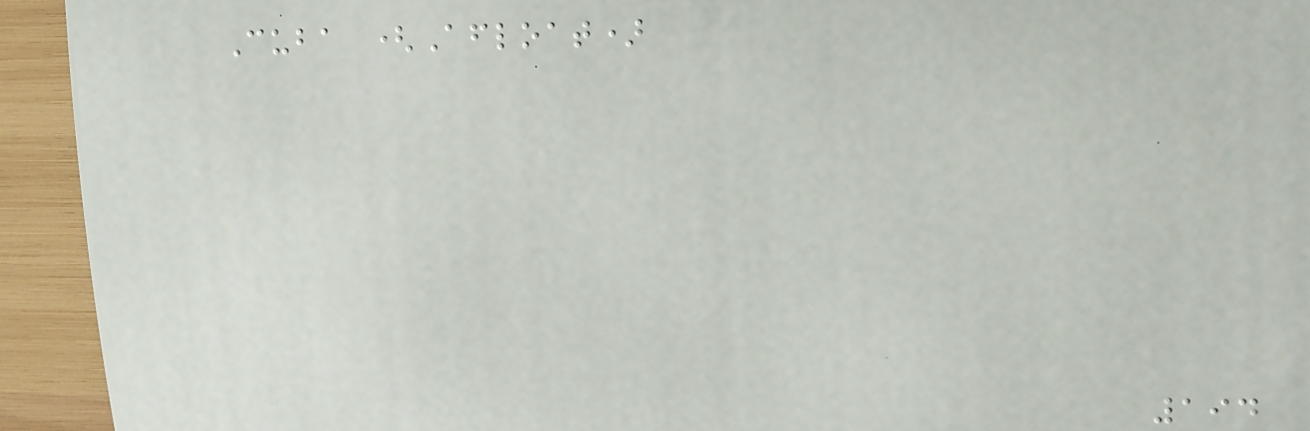Cuba (Afloat)
194
